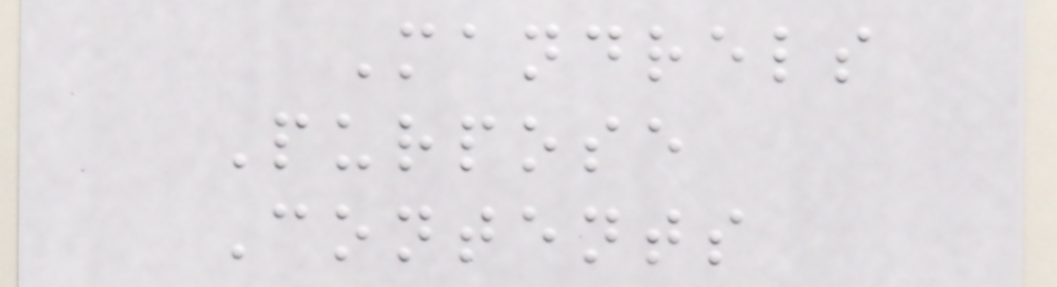Mandrels
Purpose
Contents
